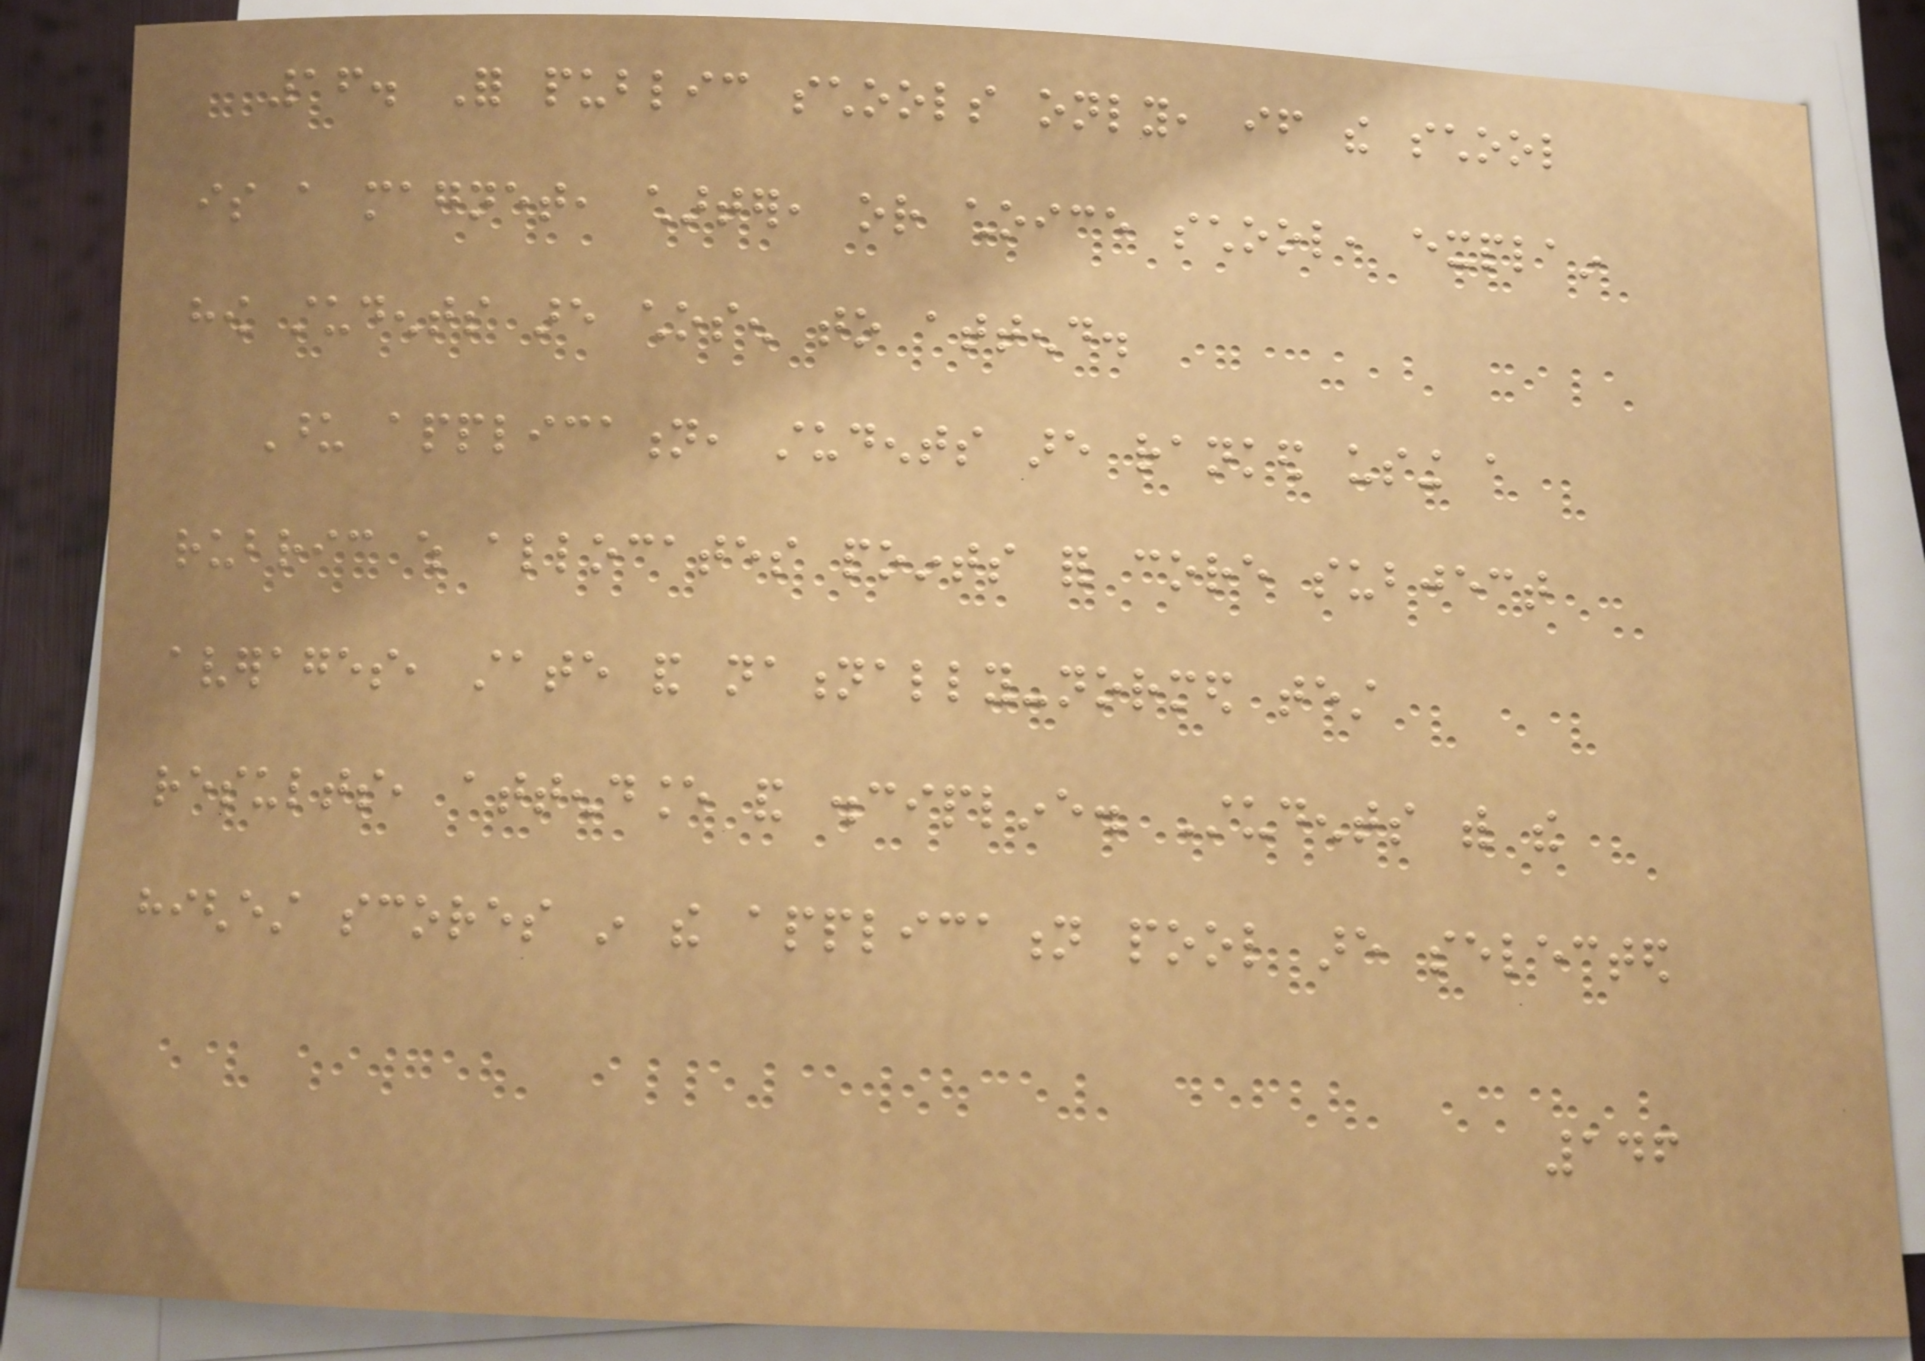16. For public schools only, if the school
is a magnet, charter, or choice school, explain
how students are chosen to attend.
Upon application, students are ranked using a
rubric which allocates points for core subject
averages, state and nationally-normed test
results, attendance and discipline. Students with the
highest scores in the application pool are selected
146
